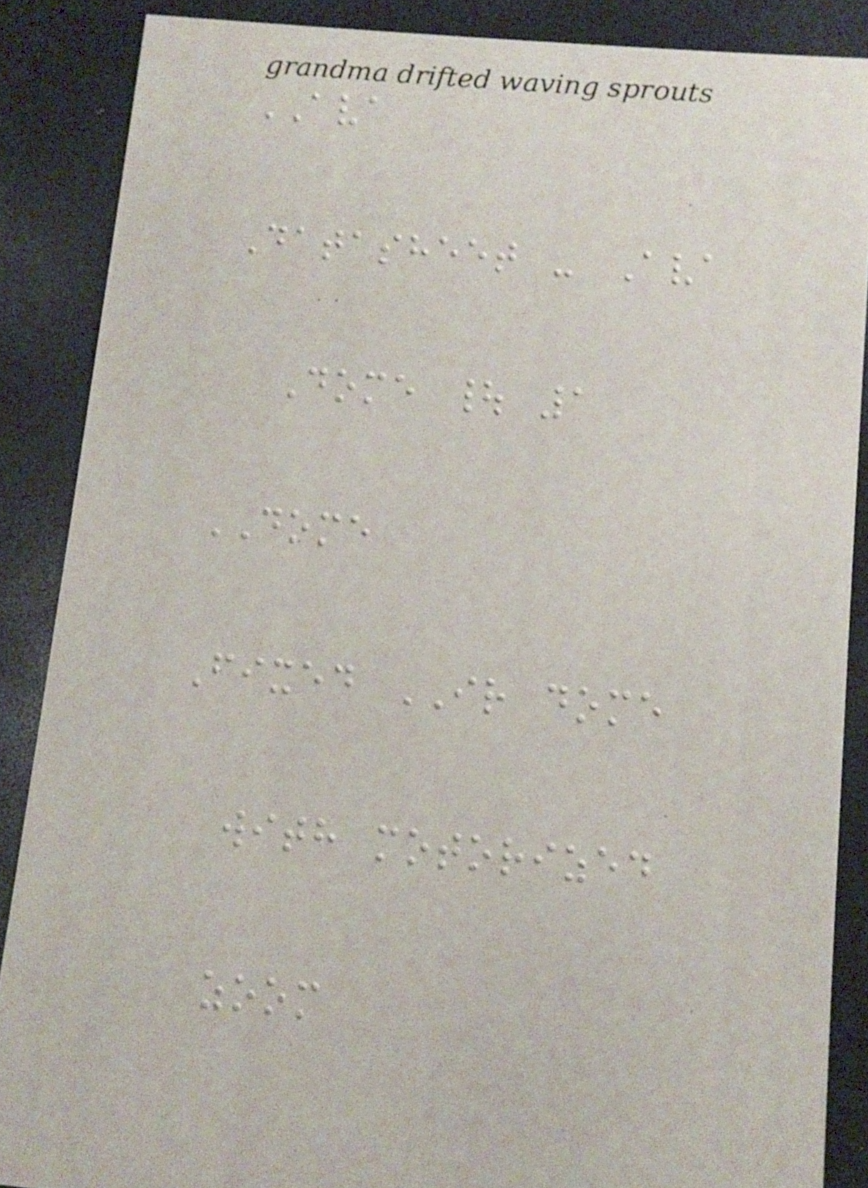AVA
Datasheet - Ava
Dome | 1
DOME
Fixed IR dome
with motorized
zoom
